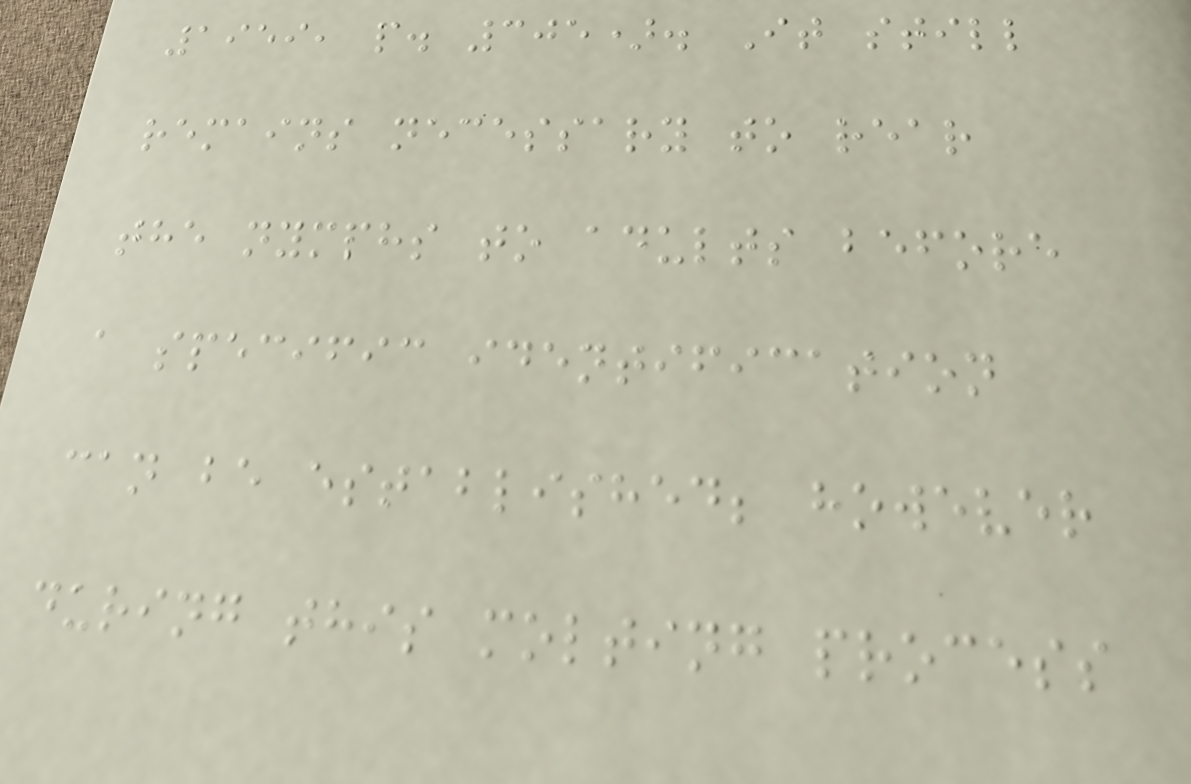1959, p. 305). It still
remains necessary to rear
the nymphs to adults before
a specific identification
can be established; however
during this molting process
